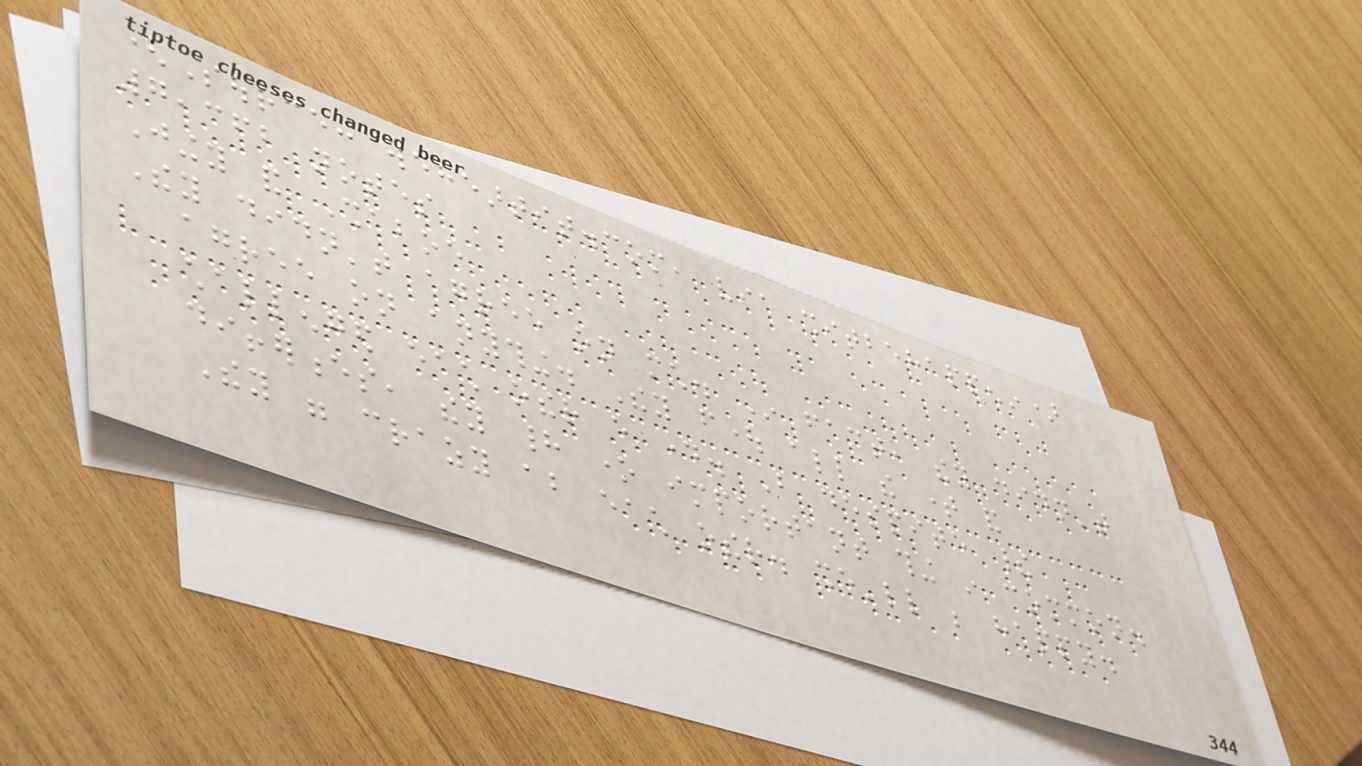(Source: weheartit.com, via shitbehappenin)
7,362 notes
Jingy and Shaboe
They didn't agree on much. In fact, they didn't
agree on anything. They fought all the time and
challenged each other every day. But despite their
differences, they had one important thing in common.
They were crazy about each other. she'll be happy.
